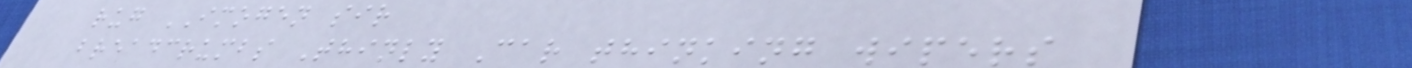rug IMOGEN sir
breadcrumbs Thinly Car thinking wipers
